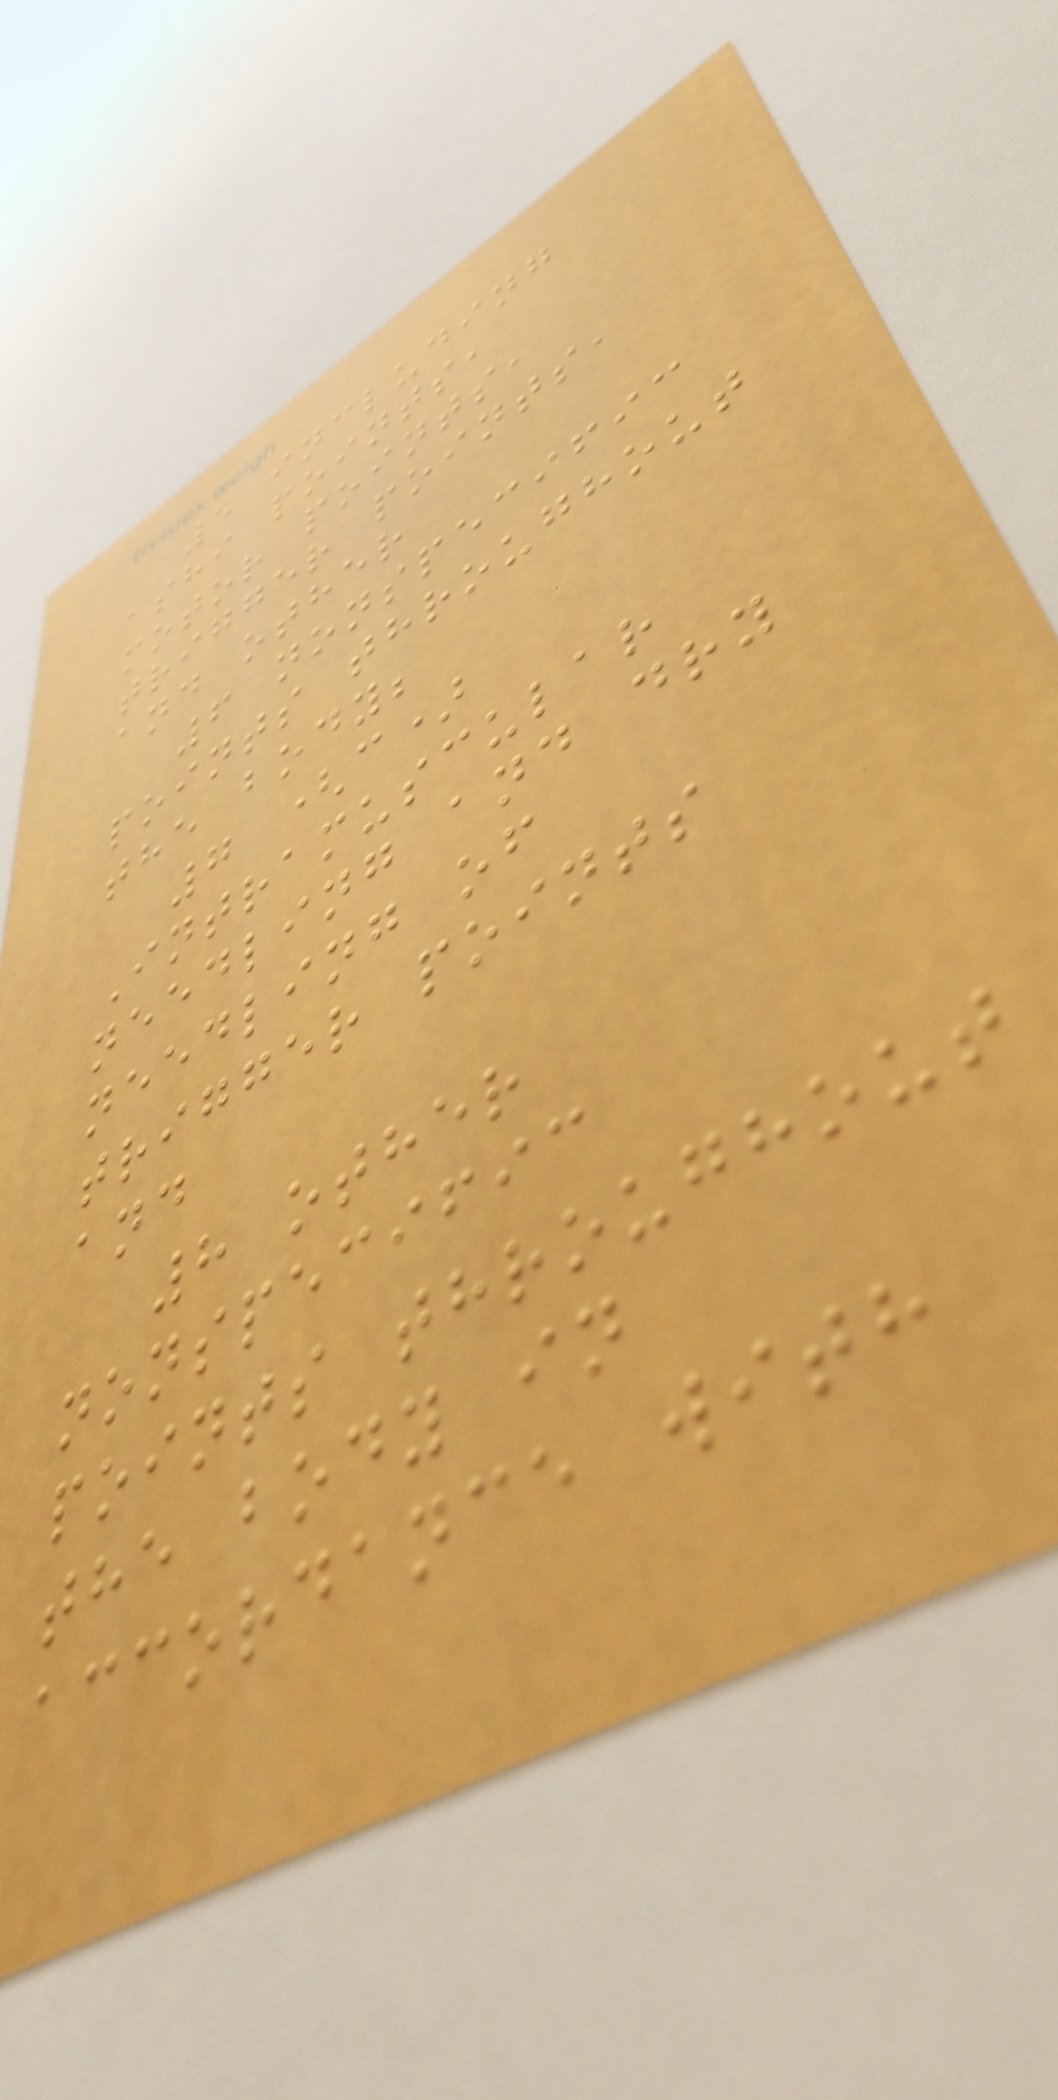5 including
ashi points,
motor points,
trigger points,
and other
6 nonspecific
points throughout
the body;
7 (c)
Intramuscular
needling and dry
needling of
trigger points
and
8 other
nonspecific
points throughout
the body in
accordance with
